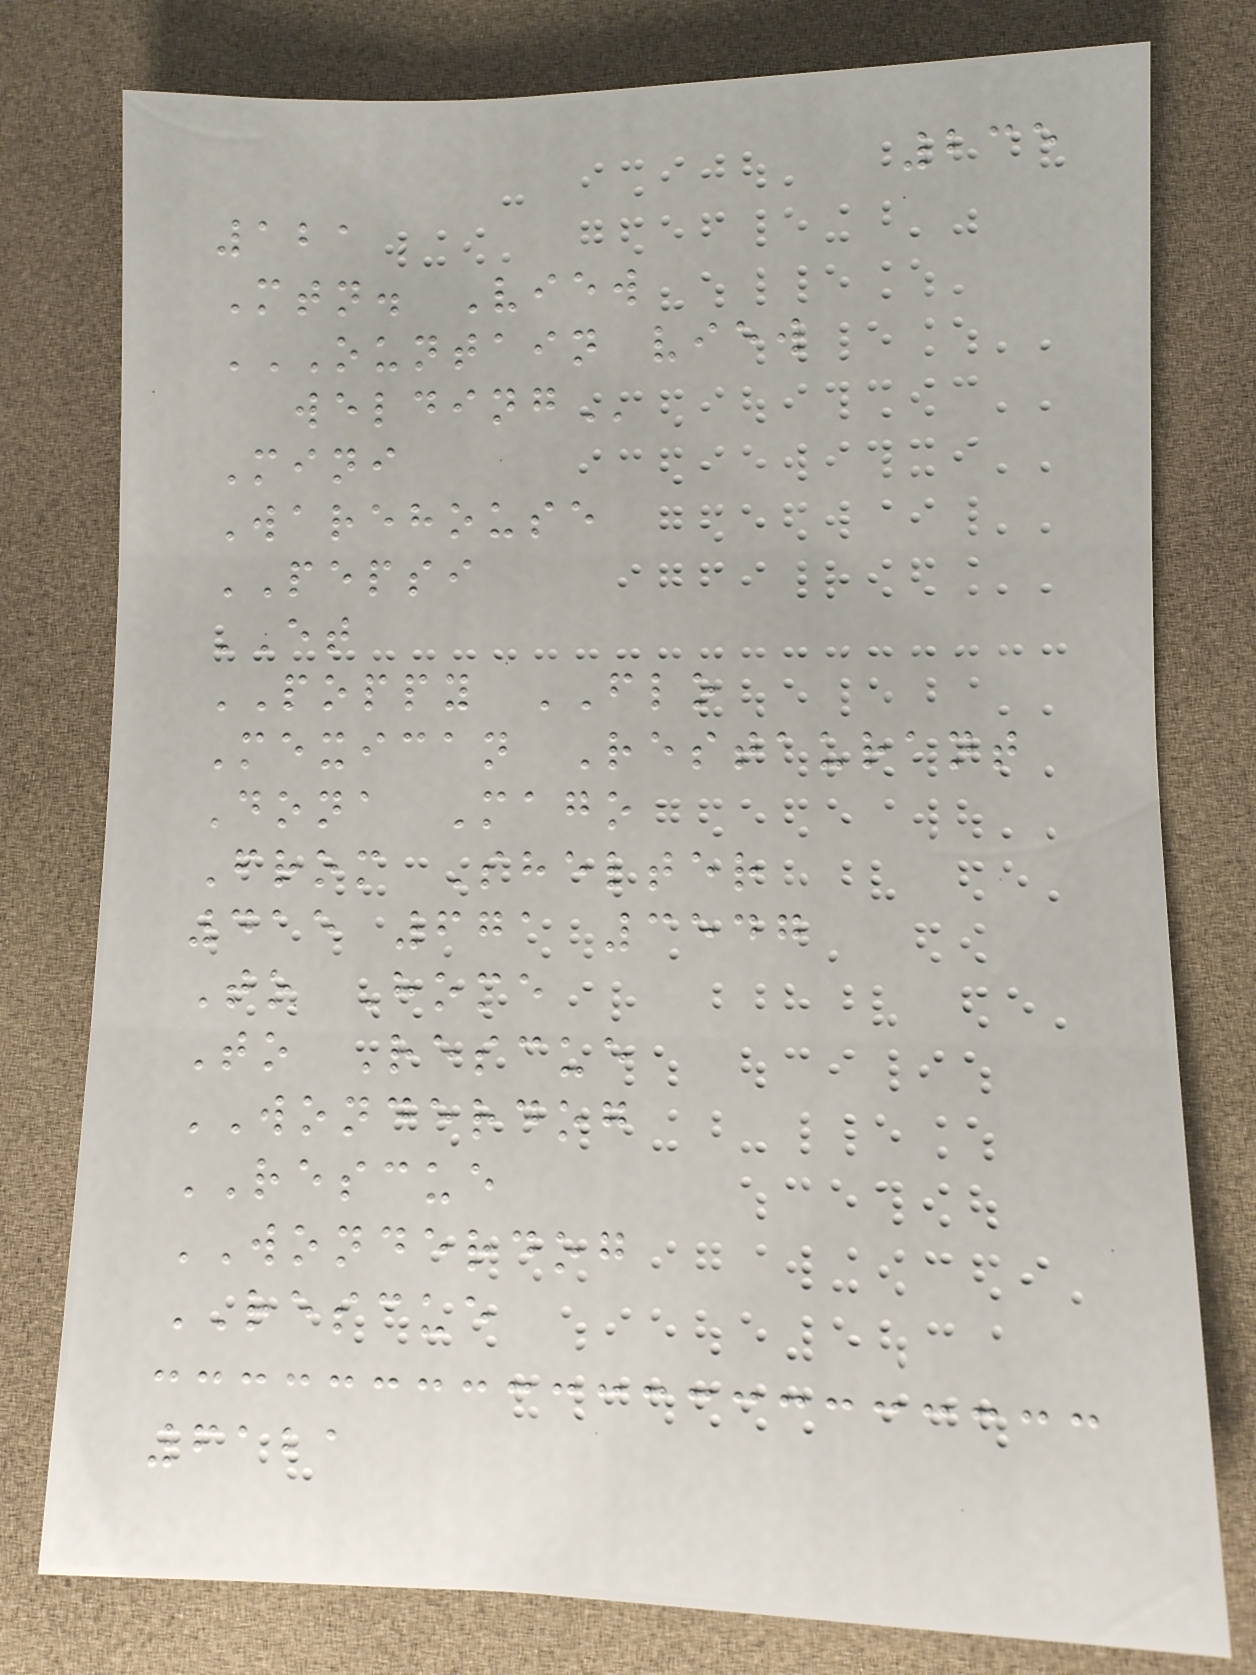235
121
Mtn. View
OUNTAIN VIEW
WELDING
Mini
Warehouse
PEPSI
ET
POPPY FLO
Mexican Restaurant
Dona Mago
From Shelter
415 671 3547
To Home
To Rescue
WONDERDOG
RESCUE
WONDERDOG
RESCUE
6121
